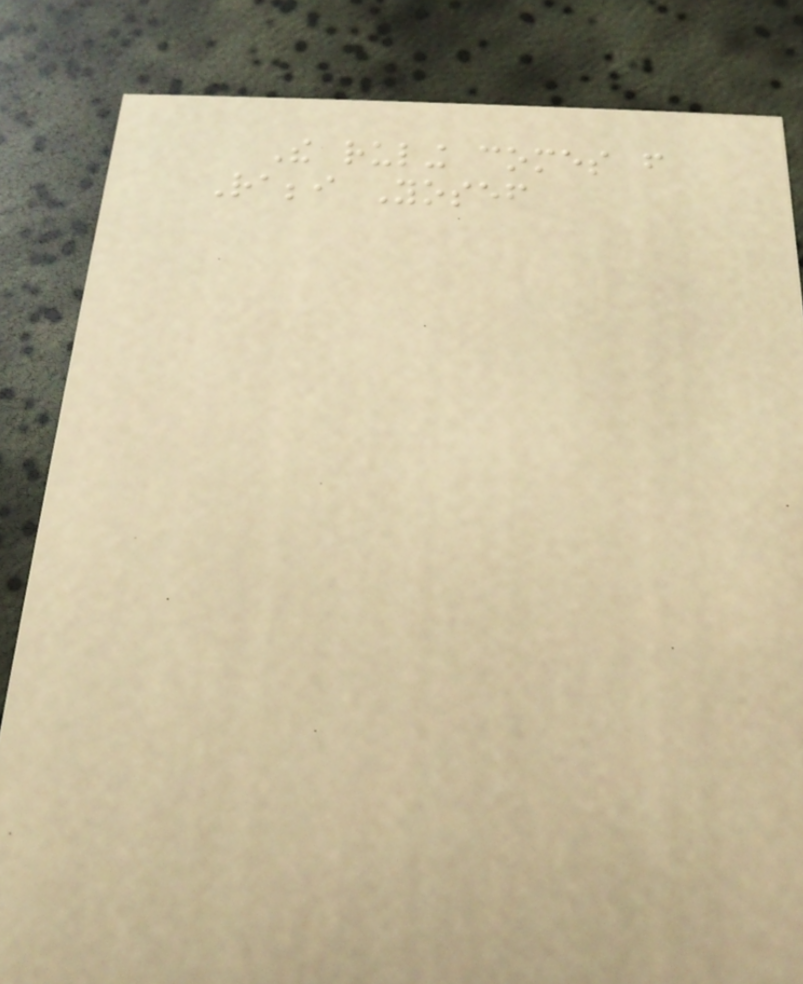The ruling comes from
Rabbi Yosef
